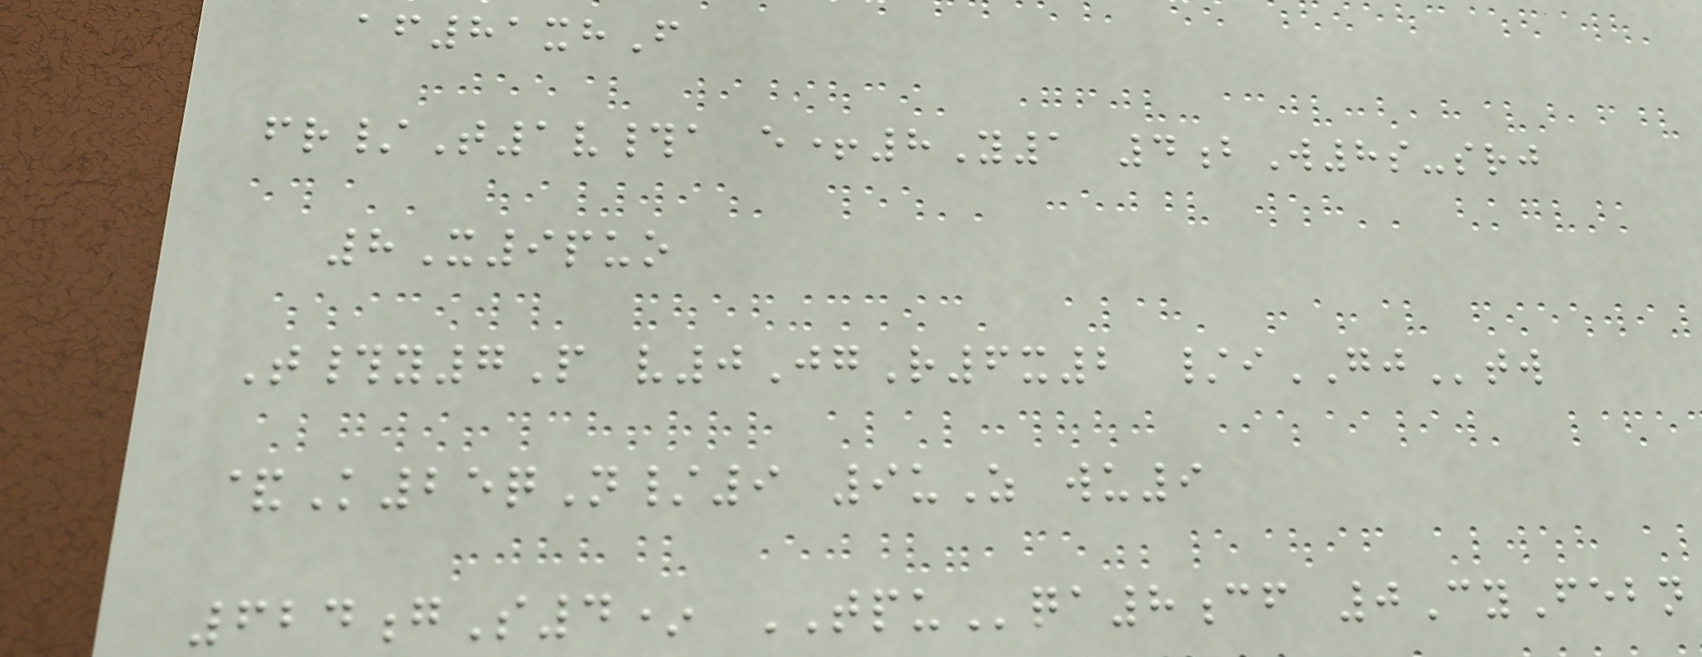af81xhF
fr/T1v#a e+8Y1 4bW8s-srj
8X9puo
T#y7P v0JgR6x2 /iGJtw
&K25qN/9 9uZ wu9
624gS4* TPUqa8cf 0CyFebn
